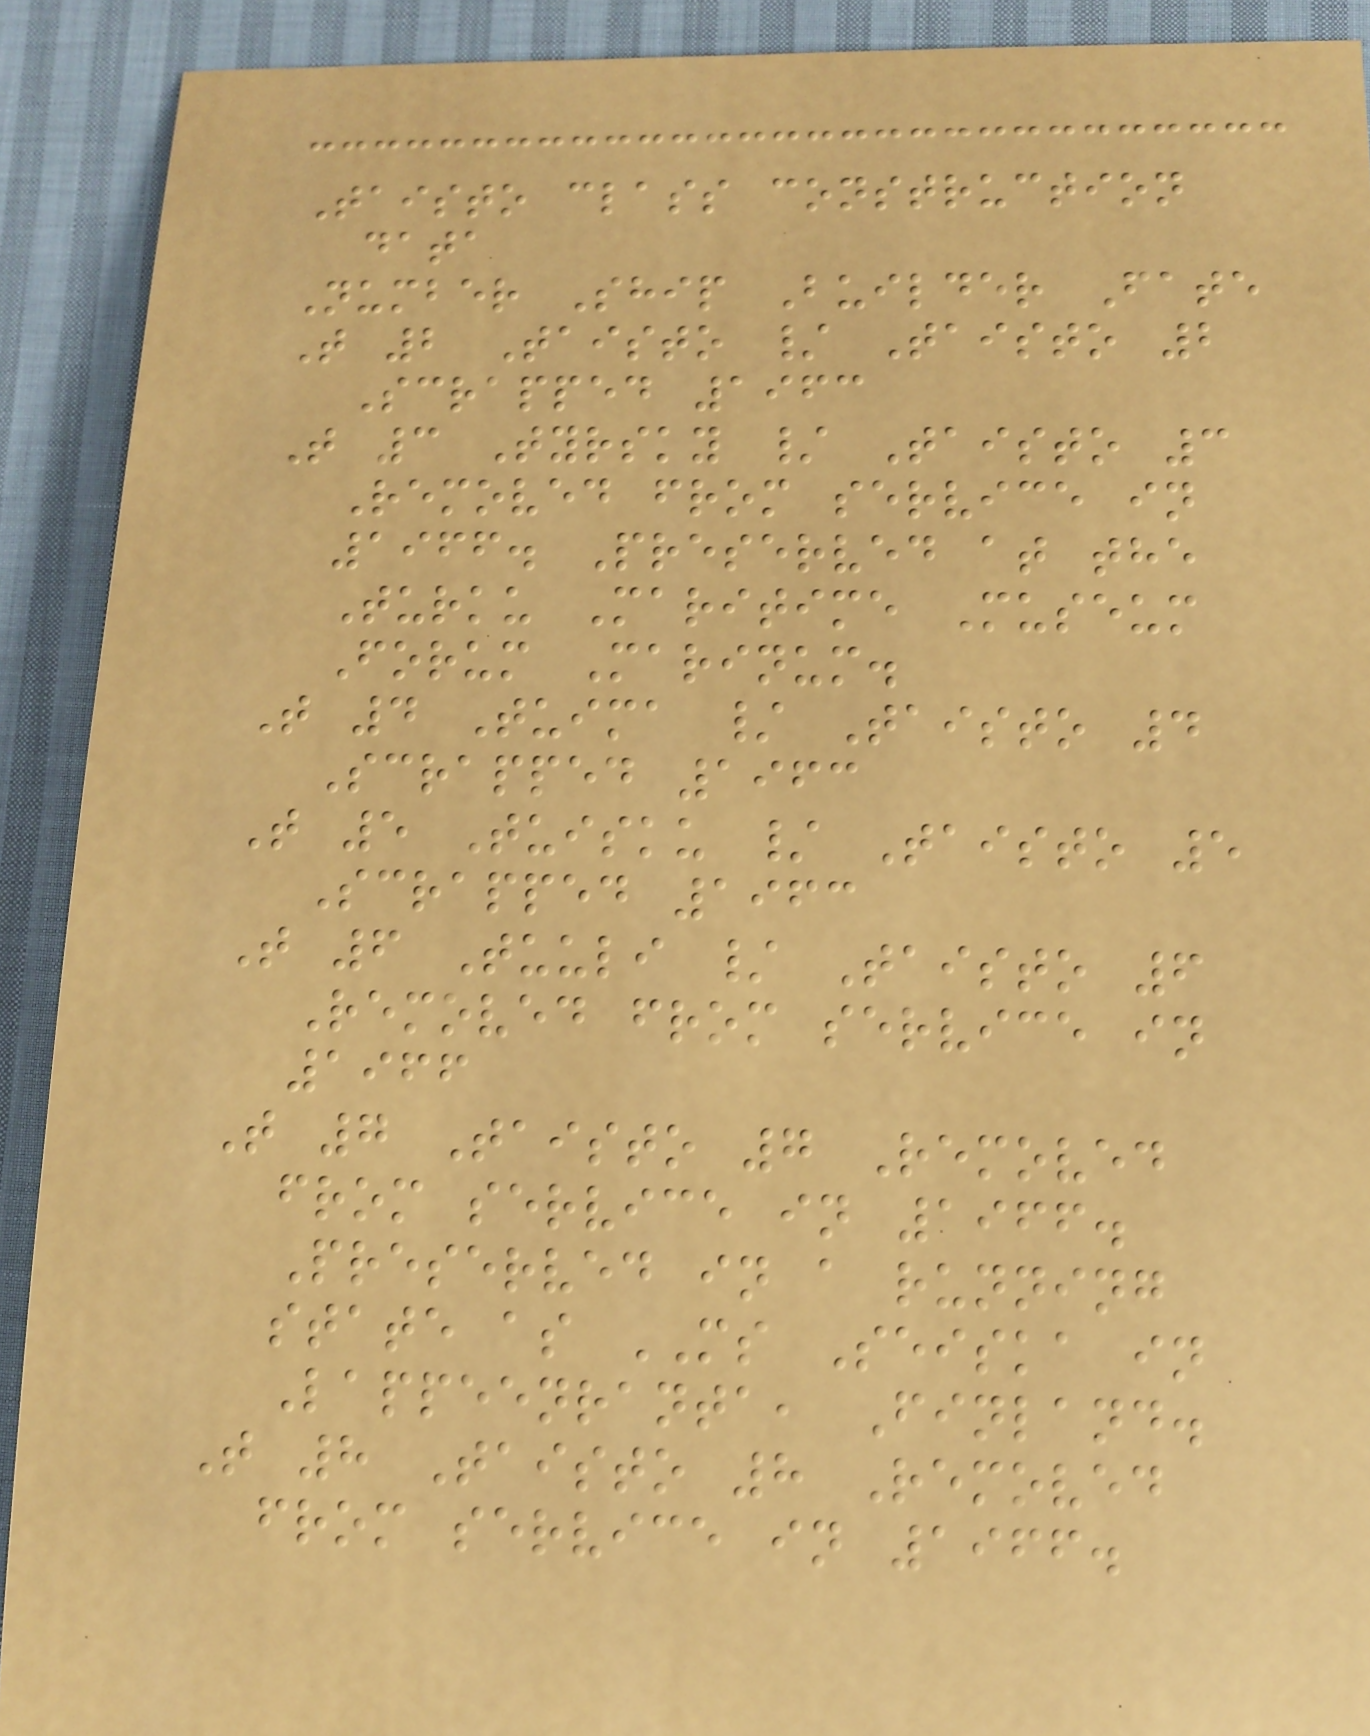Taisto class construction
data
Number Ship Builder Fate
T 2 Taisto / Taisto 2
Scrapped 1963
T 3 Tyrsky / Taisto 3
Removed from service in
1966. Preserved at the
Turku Maritime Museum
Forum Marinum.
T 4 Tuima / Taisto 4
Scrapped 1963
T 5 Tuisku / Taisto 5
Scrapped 1963
T 6 Tuuli / Taisto 6
Removed from service in
1966
T 7 Taisto 7 Removed
from service in 1966.
Preserved in a running
state as MS Seiska in
Lappeenranta, Finland.
T 8 Taisto 8 Removed
from service in 1966.
